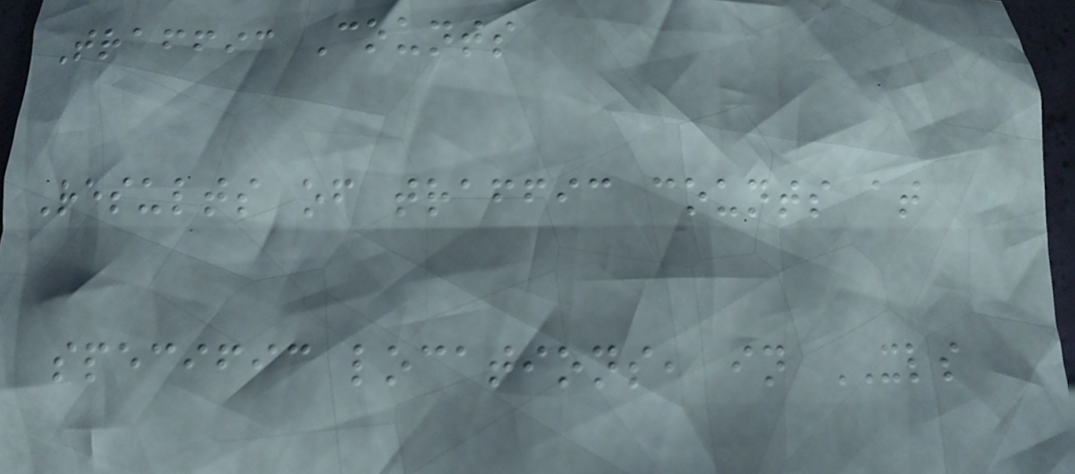Traffic Counts
Results of traffic counts at
specific locations, in XLS
